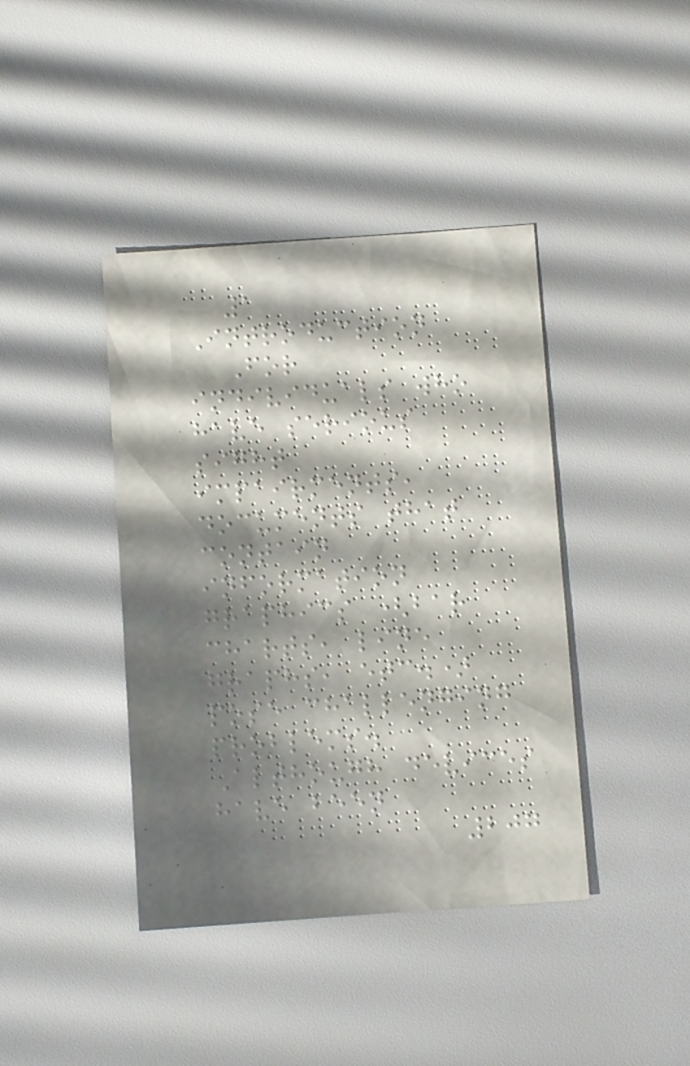1
Introduction
For
individuals who
have serious
sight
impairments,
documents that
contain
information
graphics (bar
charts, line
graphs, etc.)
pose challenging
problems.
Although devices
have been
207
